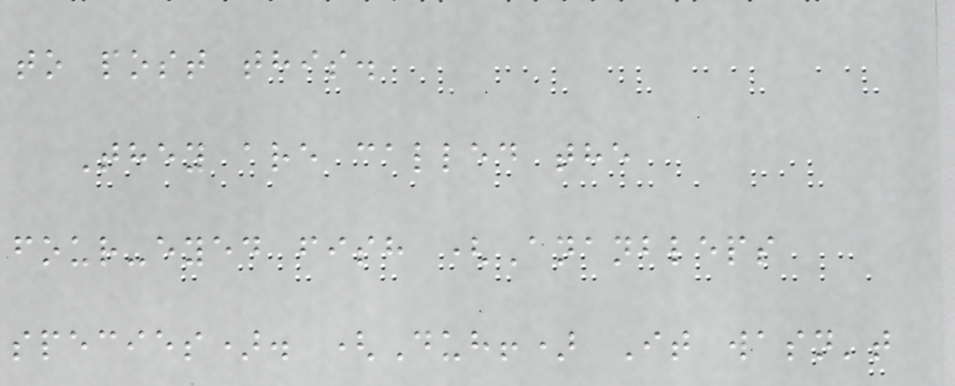to post this.
They are called the
four-eyed fish (Ananbleps
species). (Duh!) It wasn't
